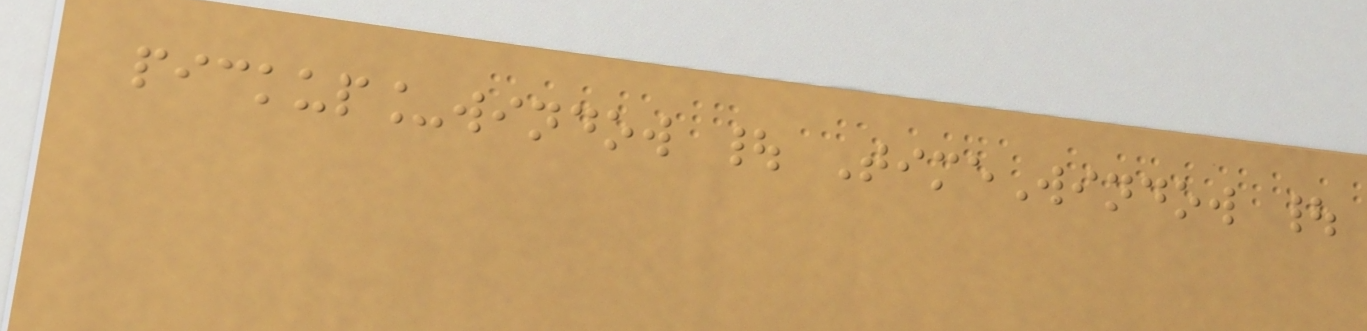pickup_window | TimeWindow |
